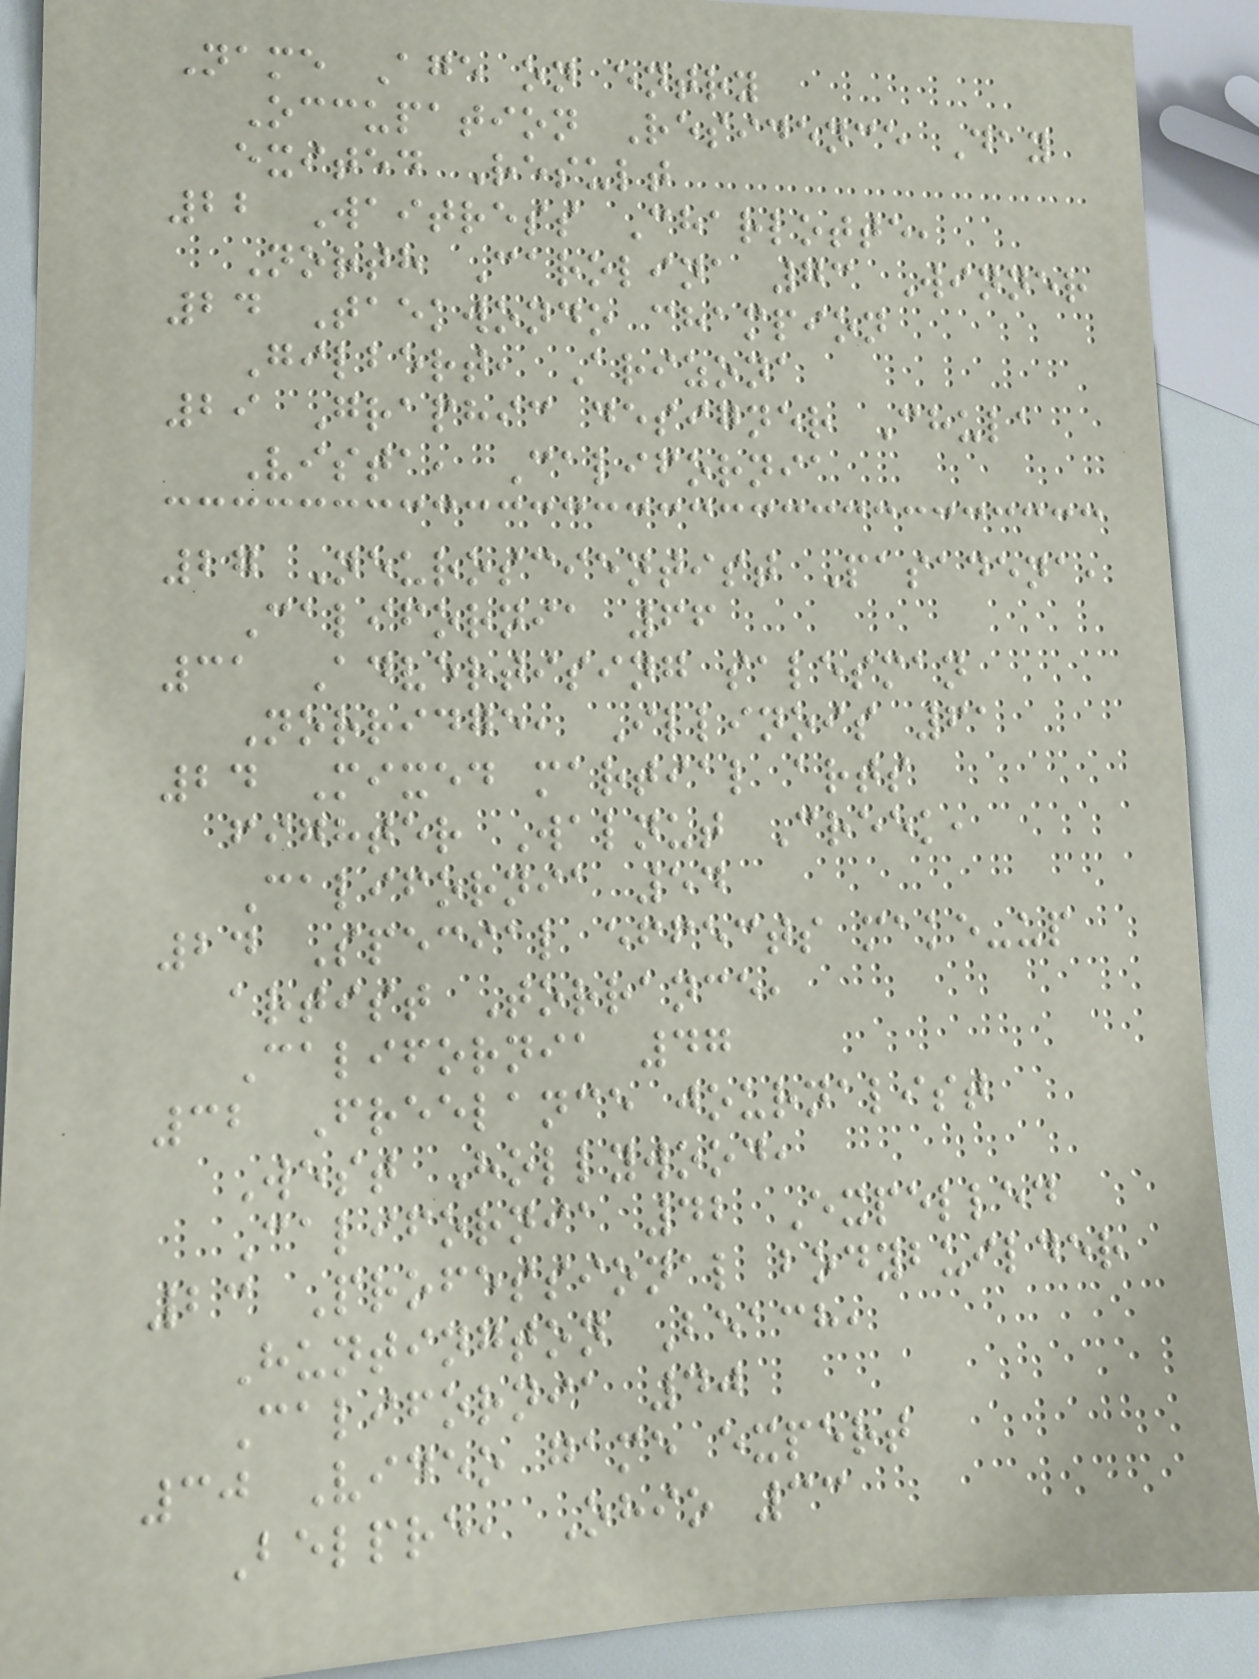Name Age on entry
Occupation Residence Day
exited Result
22 Waitress Charlotte,
North Carolina 73 Winner
24 Taekwondo champion
Gilbert, Arizona
29 Graphic designer Chula
Vista, California
27 Neuroscientist Pasadena,
California 66
31 Advertising salesman
Norridge, Illinois 61
24 Mixed martial arts
fighter Walnut Creek,
California 54
24 Special effects make-up
artist Torrance,
California 47
32 Freelance journalist
West Hollywood,
California 42 Expelled
23 Professional bodybuilder
Huntington Beach,
California 40
30 Video game expert
Belpre, Ohio 33
